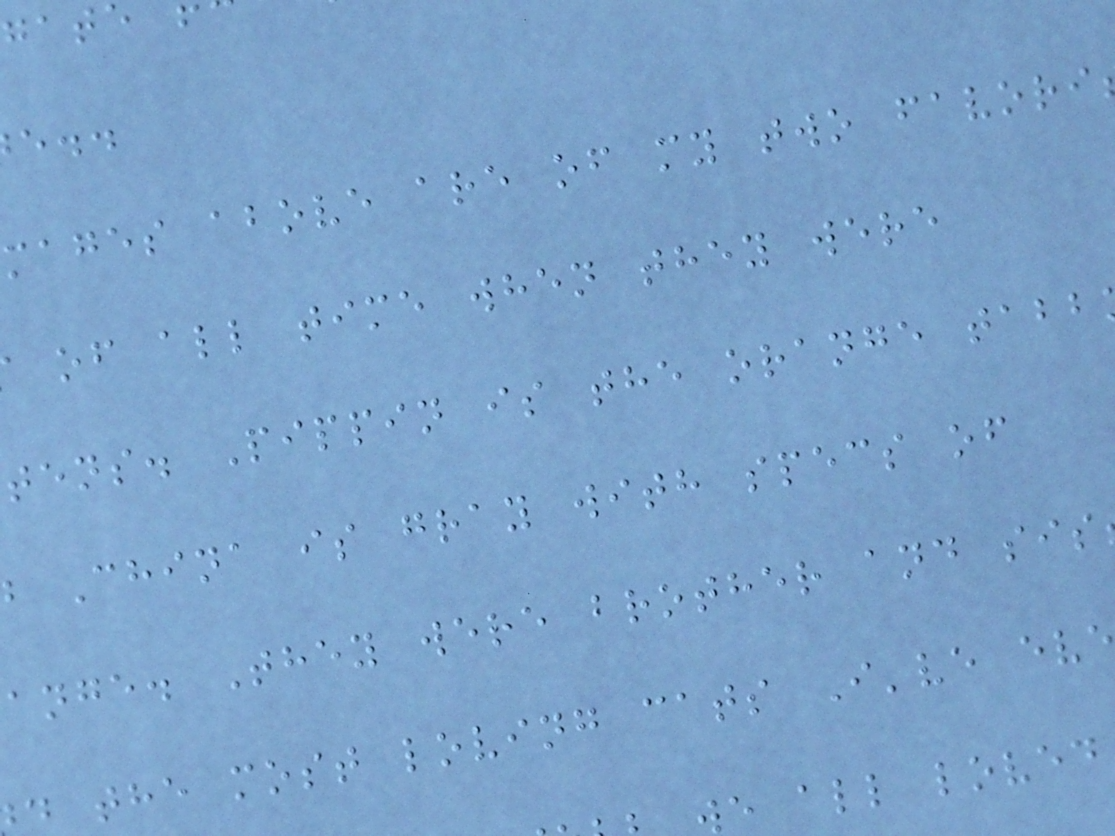mages above are of my two favori
of all time when they were
tens. Pippin is the orange tabb
China is gray with specs of
ange. They were brother and sis
d the most loving cats I've ev
e all loved
